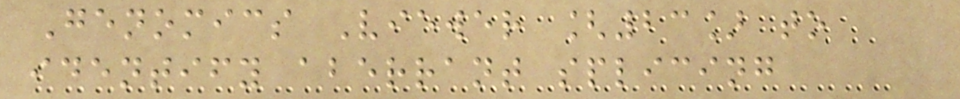Genomics Viewer [23] to
identify aberrant splicing
